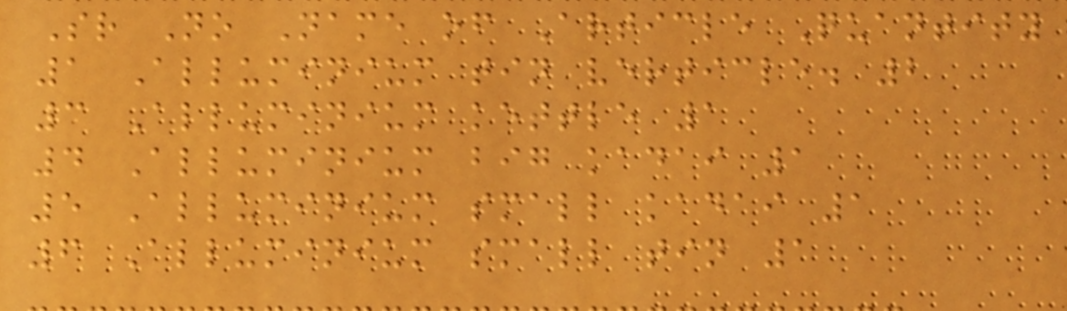Sr No Name of Article Quantity
1 Alluminium tin verticle. 2
3 Alluminium kettle 1
4 Alluminium big kadai 1
5 Alluminium small kadai 1
6 Alluminium small tin 1
